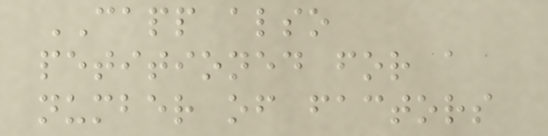CAPP also
petitioned for a
number of factors
